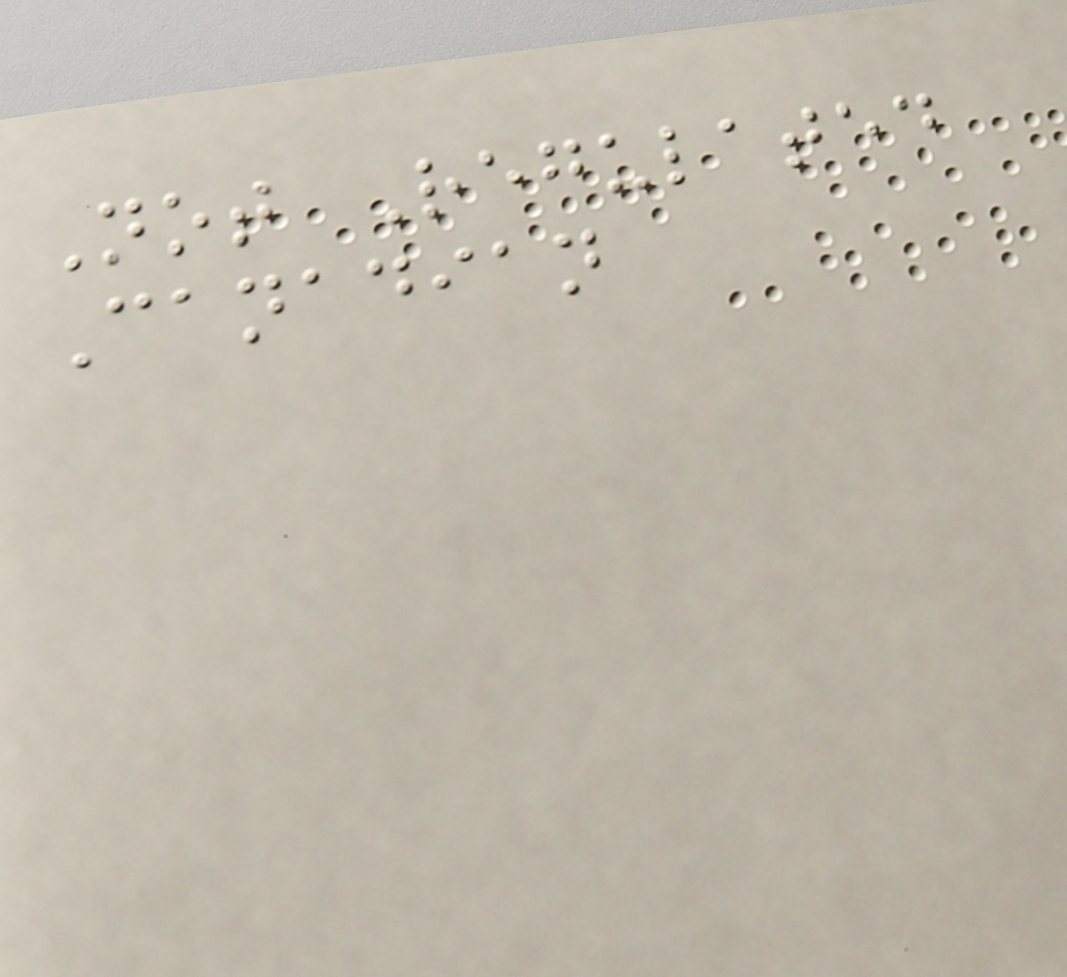Not Regulated
Canadian
